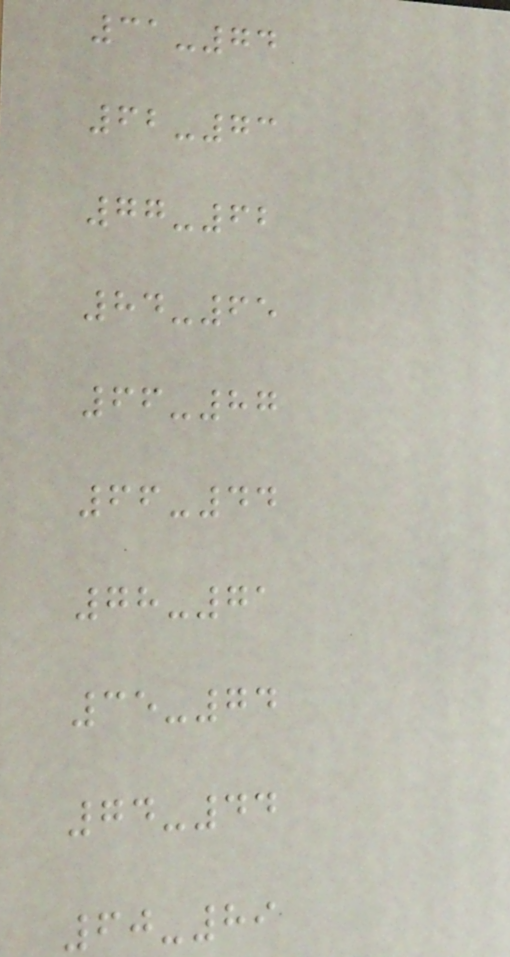31-74
62-73
77-62
84-65
66-87
66-44
78-71
35-74
74-44
60-89
